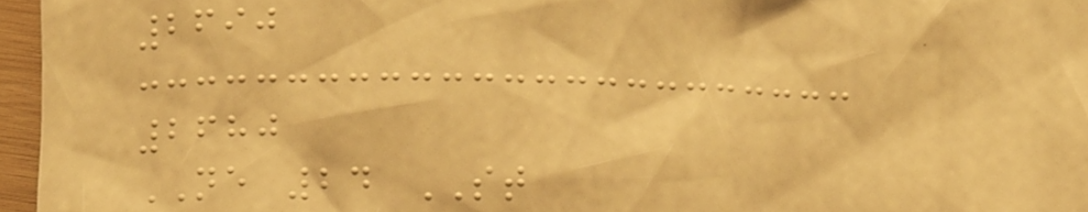2690
2680
NE 24 ST
